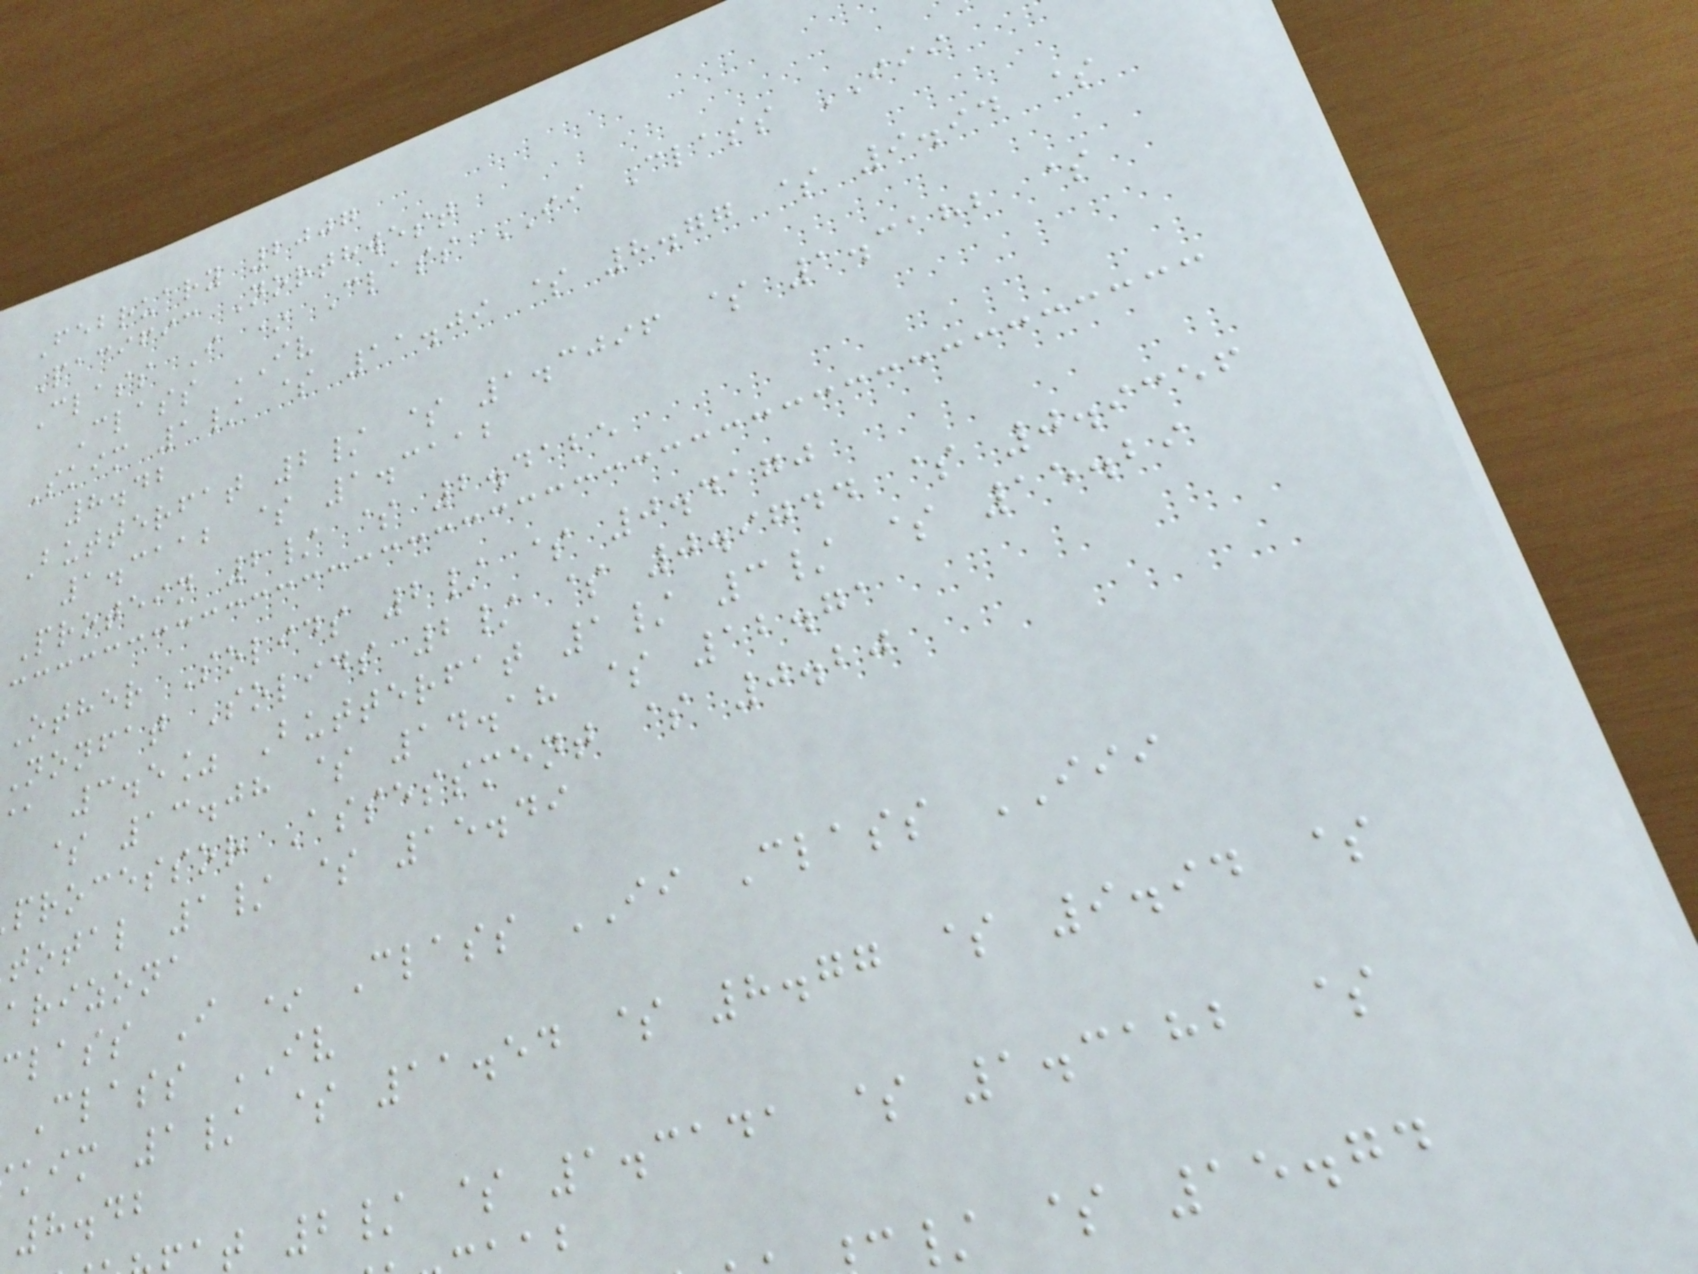February 2007
Pacific Northwest
Class I * Class II Class III
Class IV
Skim 1/ $ 11.09 $ 8.77 $ 9.94 $
8.42
Butterfat 2/ $ 1.3096 $ 1.3182 $
1.3112 $ 1.3112
Protein 2/ $ 2.4125
Other Solids 2/ $ 0.4170
Nonfat Solids 2/ $ 0.9744 $ 0.9356
3.5% Butterfat 1/ 3/ $ 15.29
$ 13.08 $ 14.18 $ 12.71
processor Assessment $ 0.20
total 1/ $ 15.49
arizona
class I * Class II Class III
Class IV
kim 1/ $ 11.54 $ 8.77 $ 9.94 $
8.42
t 2/ $ 1.3141 $ 1.3182 $
/ $ 15.74
